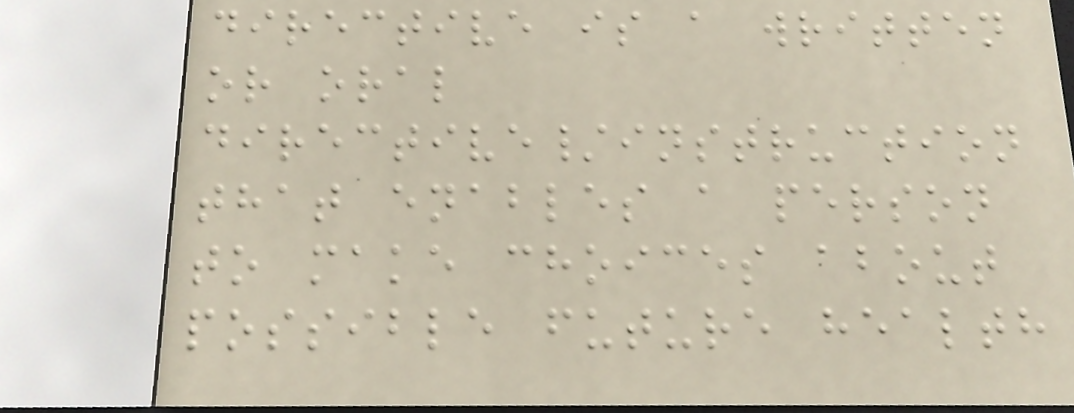directive is a written
or oral
directive/instruction
that enables a person
to make choices about
possible future health
